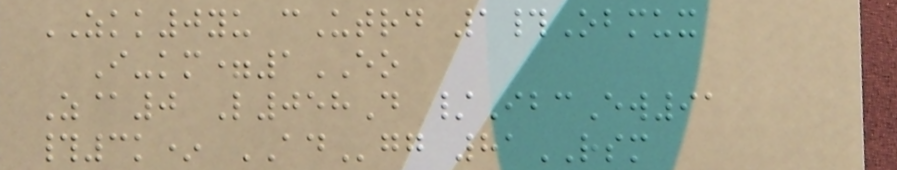ZKK0yu cUtrd 1#Obmux
I-km=1EO
Z@0 L058D /IbcEw91
#3k* ADgg 81RSM
